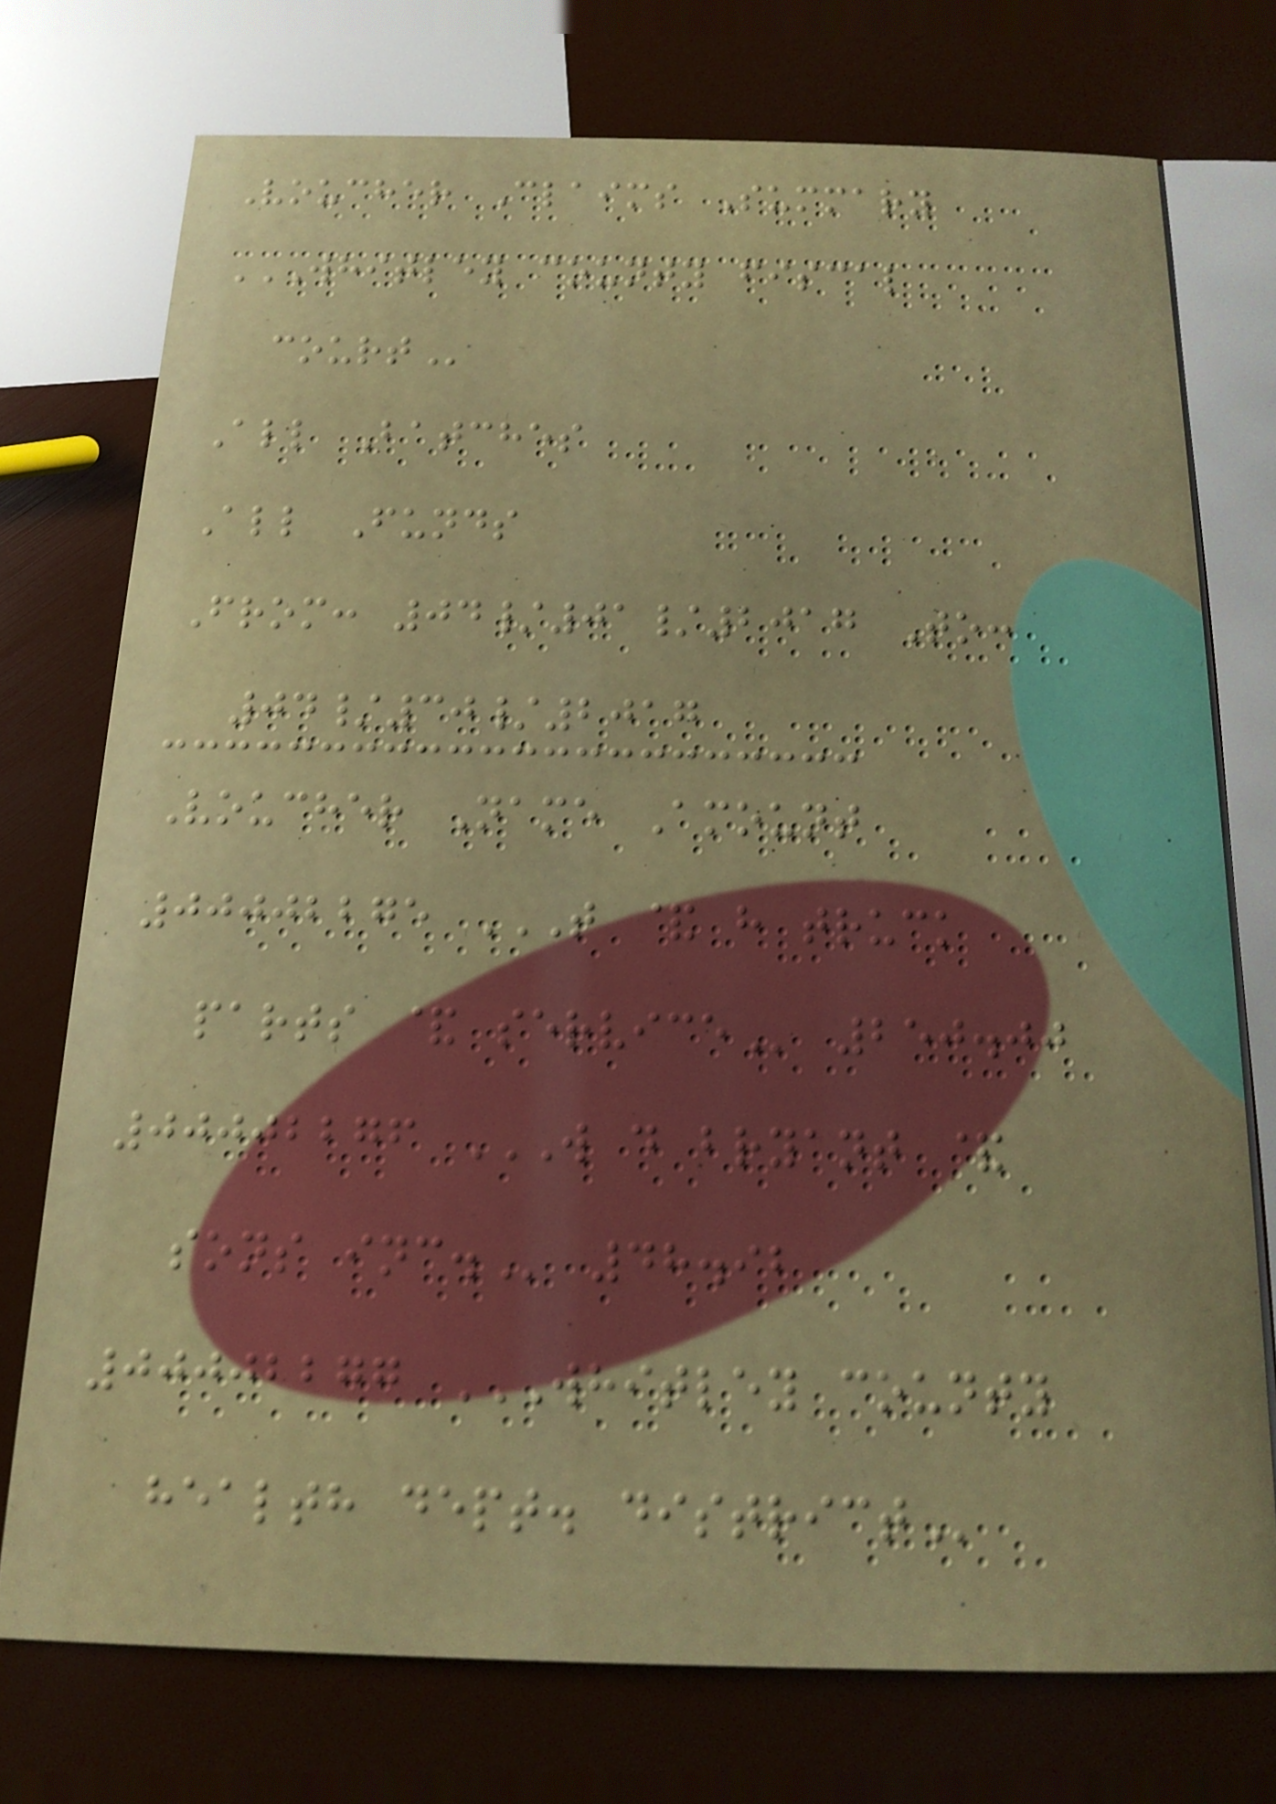Voucher Claims Summary
WHITLEY COUNTY FISCAL
COURT
All Batches
All Funds
From: 04/01/2017 To:
04/30/2017
Voucher Name Amount
00002275 T & H TRUCK
PARTS & SERVICE 250.00
00002276 W D BRYANT &
SONS INC. 48.92
00002277 WHITLEY COUNTY
HEALTH DEPT. DISTRICT
